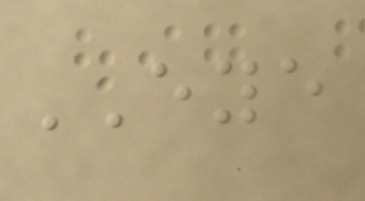EYE
